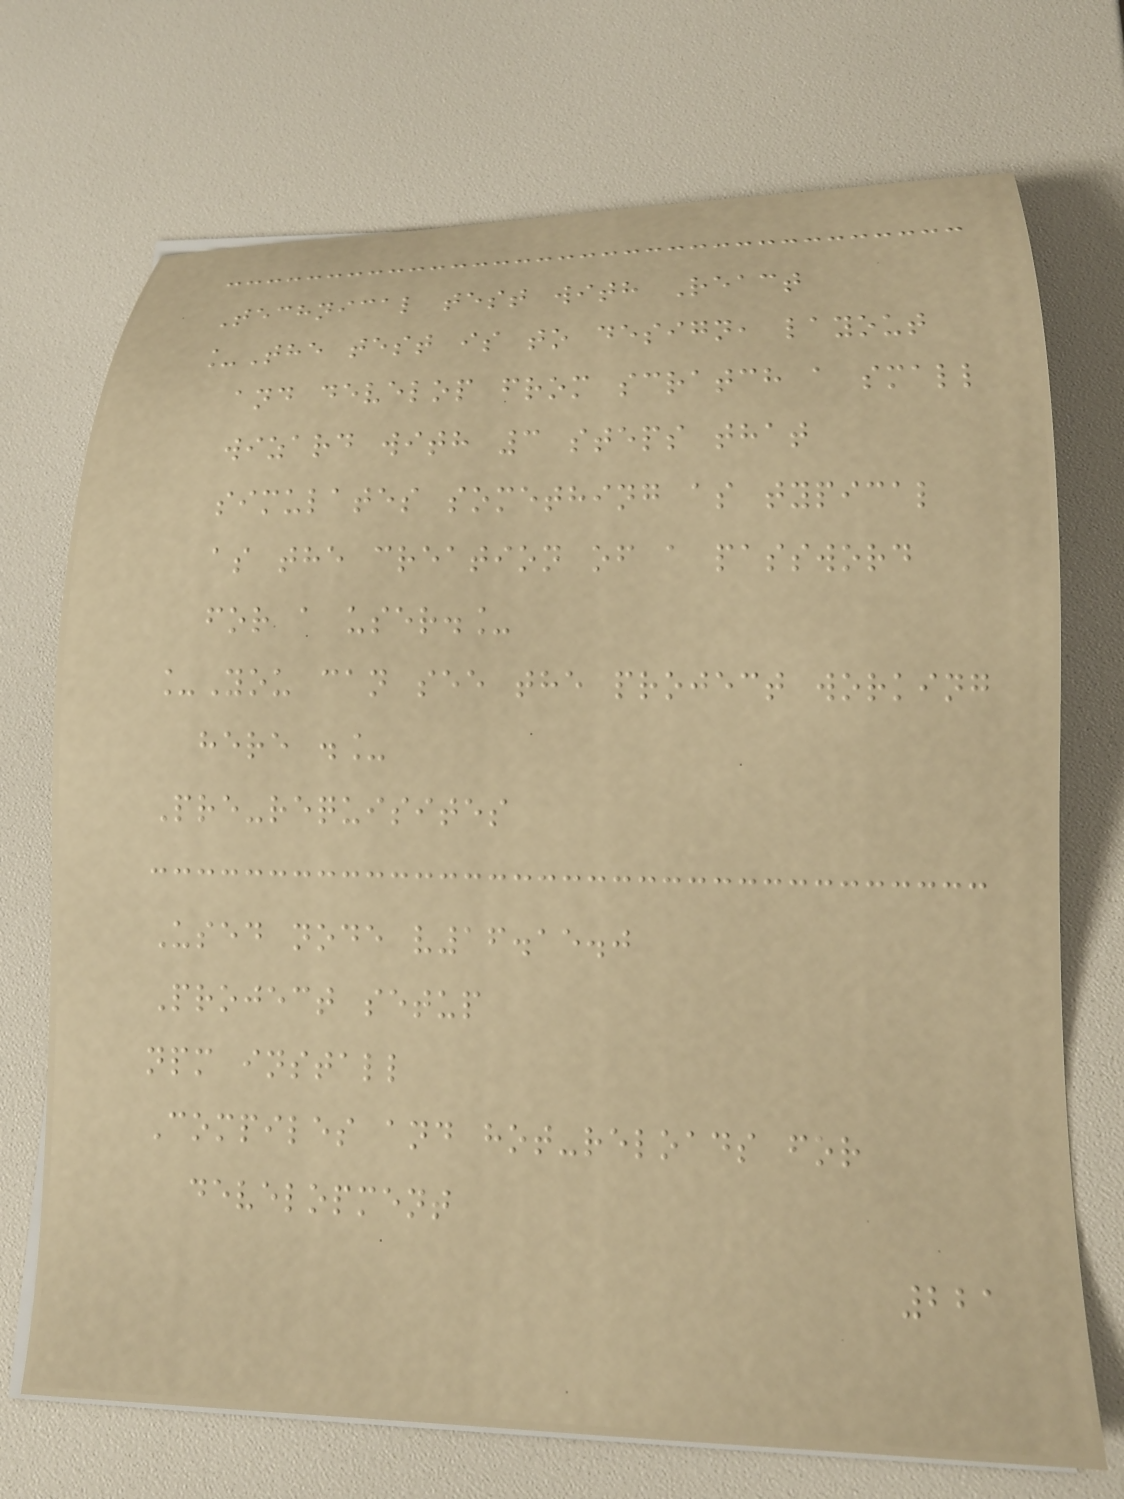Technical test with React
_The test is to design, layout
and develop from scratch a small
wizard with 3 steps that
simulates something as typical
as the creation of a password
for a user._
_You can see the project working
here ._
Pre-requisites
Used node v16.15.0
Project setup
npm install
Compiles and hot-reloads for
development
221
